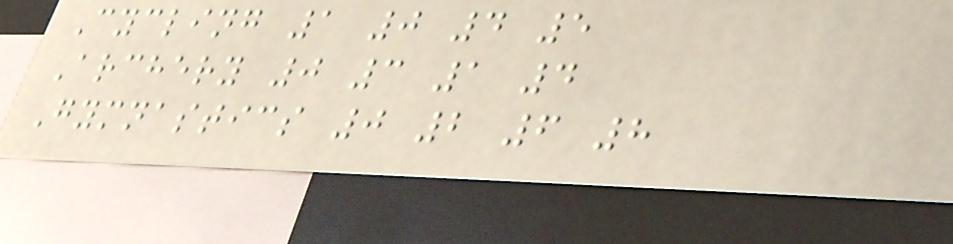Cycling 1 0 4 5
Archery 0 3 1 4
Gymnastics 0 2 6 8
